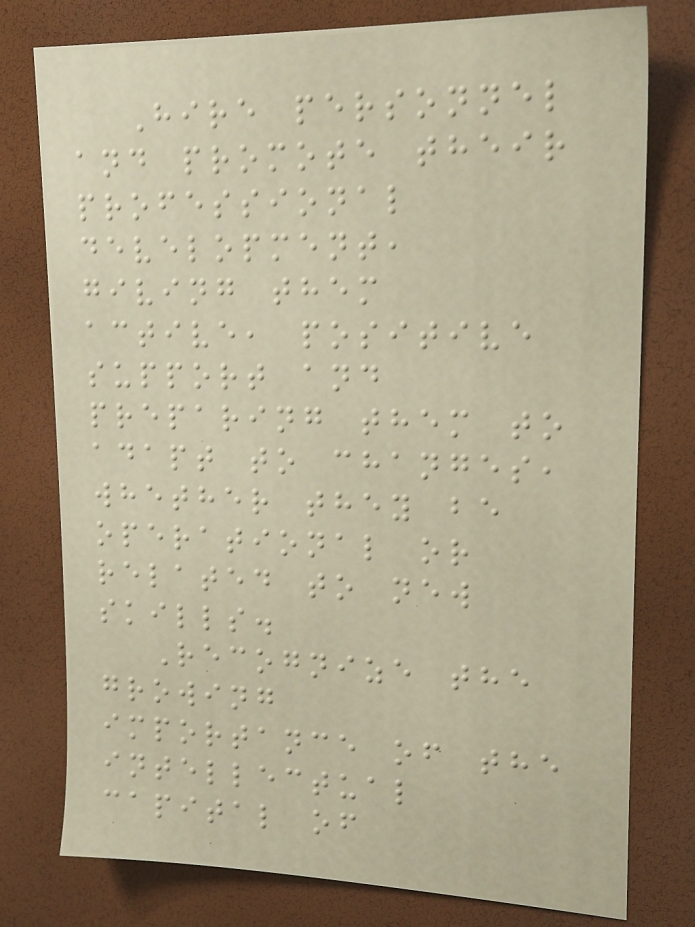Hire personnel
and promote their
professional
development,
giving them
active, positive
support and
preparing them to
adapt to changes,
whether they be
operational or
related to new
skills.
Recognize the
growing
importance of the
intellectual
capital of
